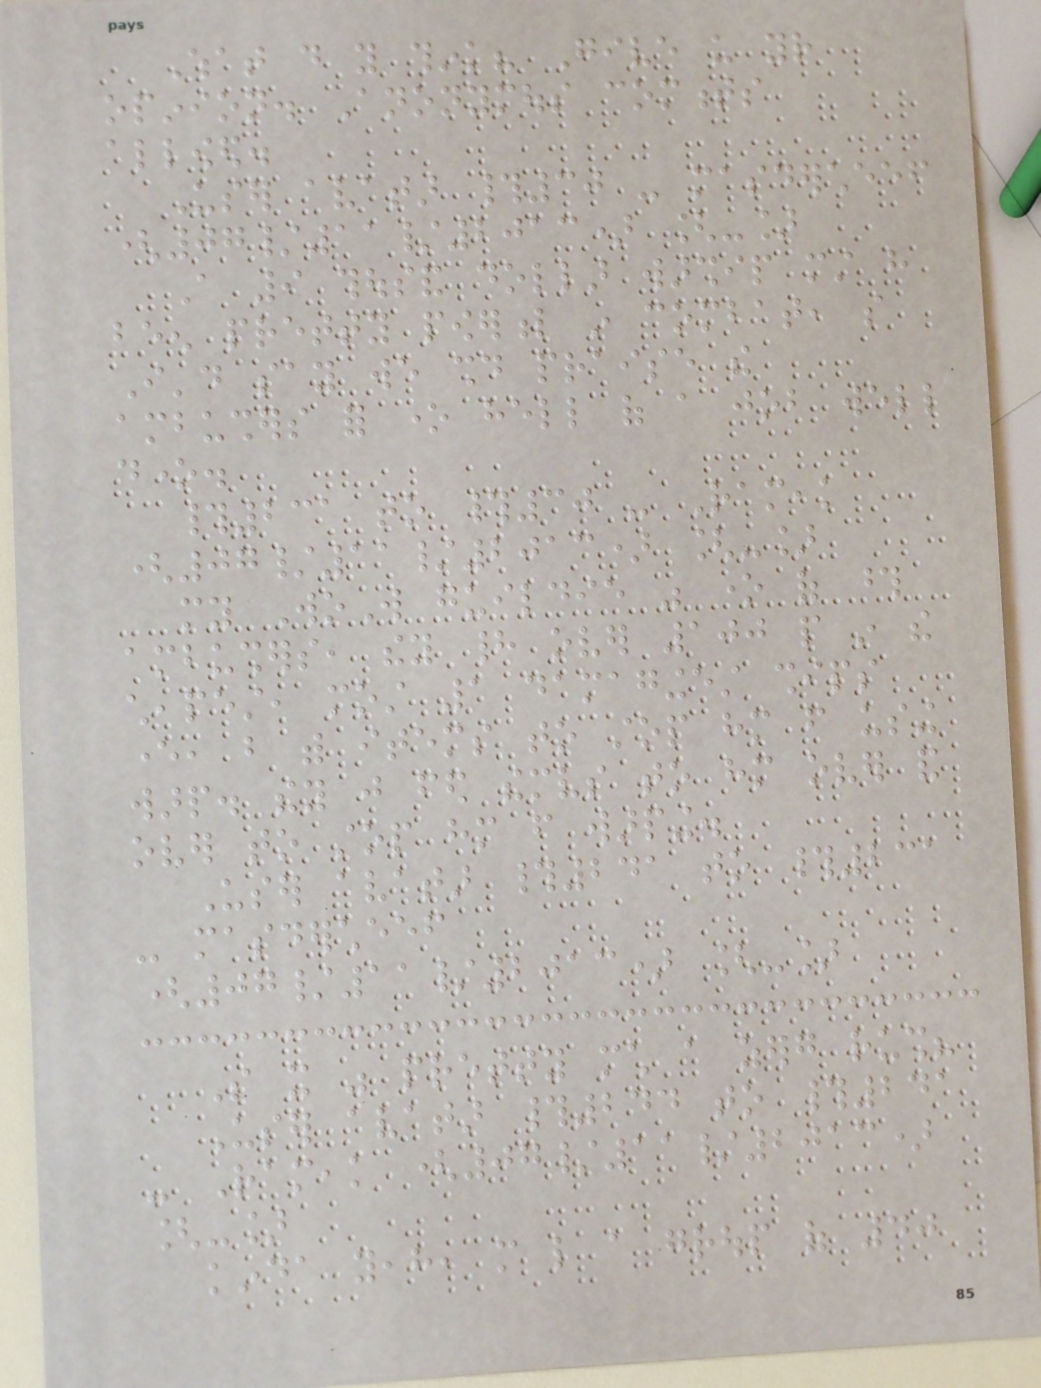What do you think? Give us your
opinion. Anonymous comments
allowed.
User avatar #30 - masdercheef
(07/11/2013) [-]
A 9 thousand dollar warship must have
been pretty powerful in combat, so
I'd say we should praise the
ambushers for one hell of a job well
done.
#231 to #30 - Rameak
(07/11/2013) [-]
my WoW guildie was one of those
ambushers, they had over 100 people in the
cheapest, most 1 damagingest ships
ever, but with items to stop him from using
warp. they just fed themselves to him over and
over to stop him from warping.
User avatar #241 to #231
- masdercheef
(07/11/2013) [-]
So it was pretty much a zerg rush?
User avatar #244 to #241
- Rameak (07/11/2013)
[-]
kinda yeah, more like a group of 40
